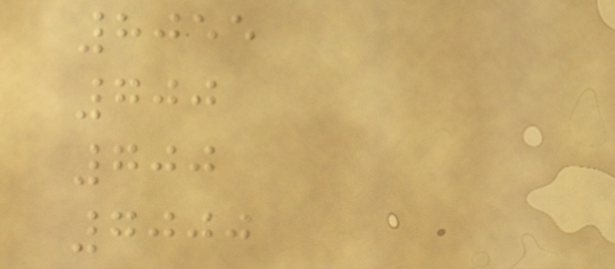8055
700
700
7000
